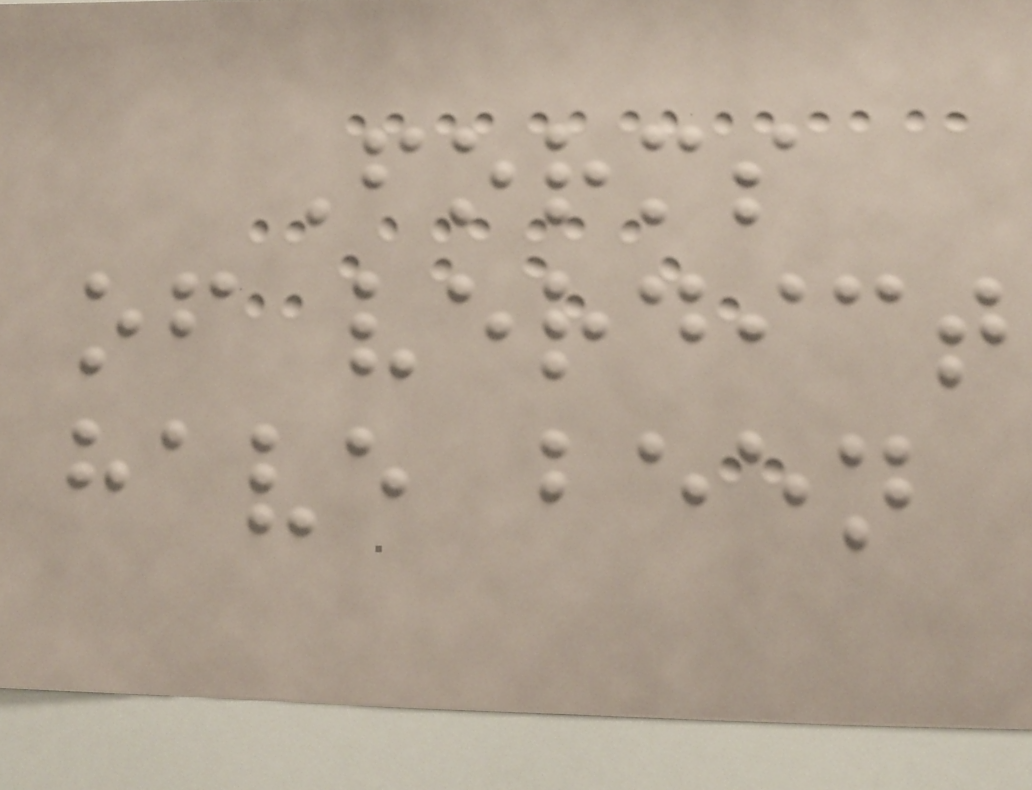Forms
of verdict
have been
